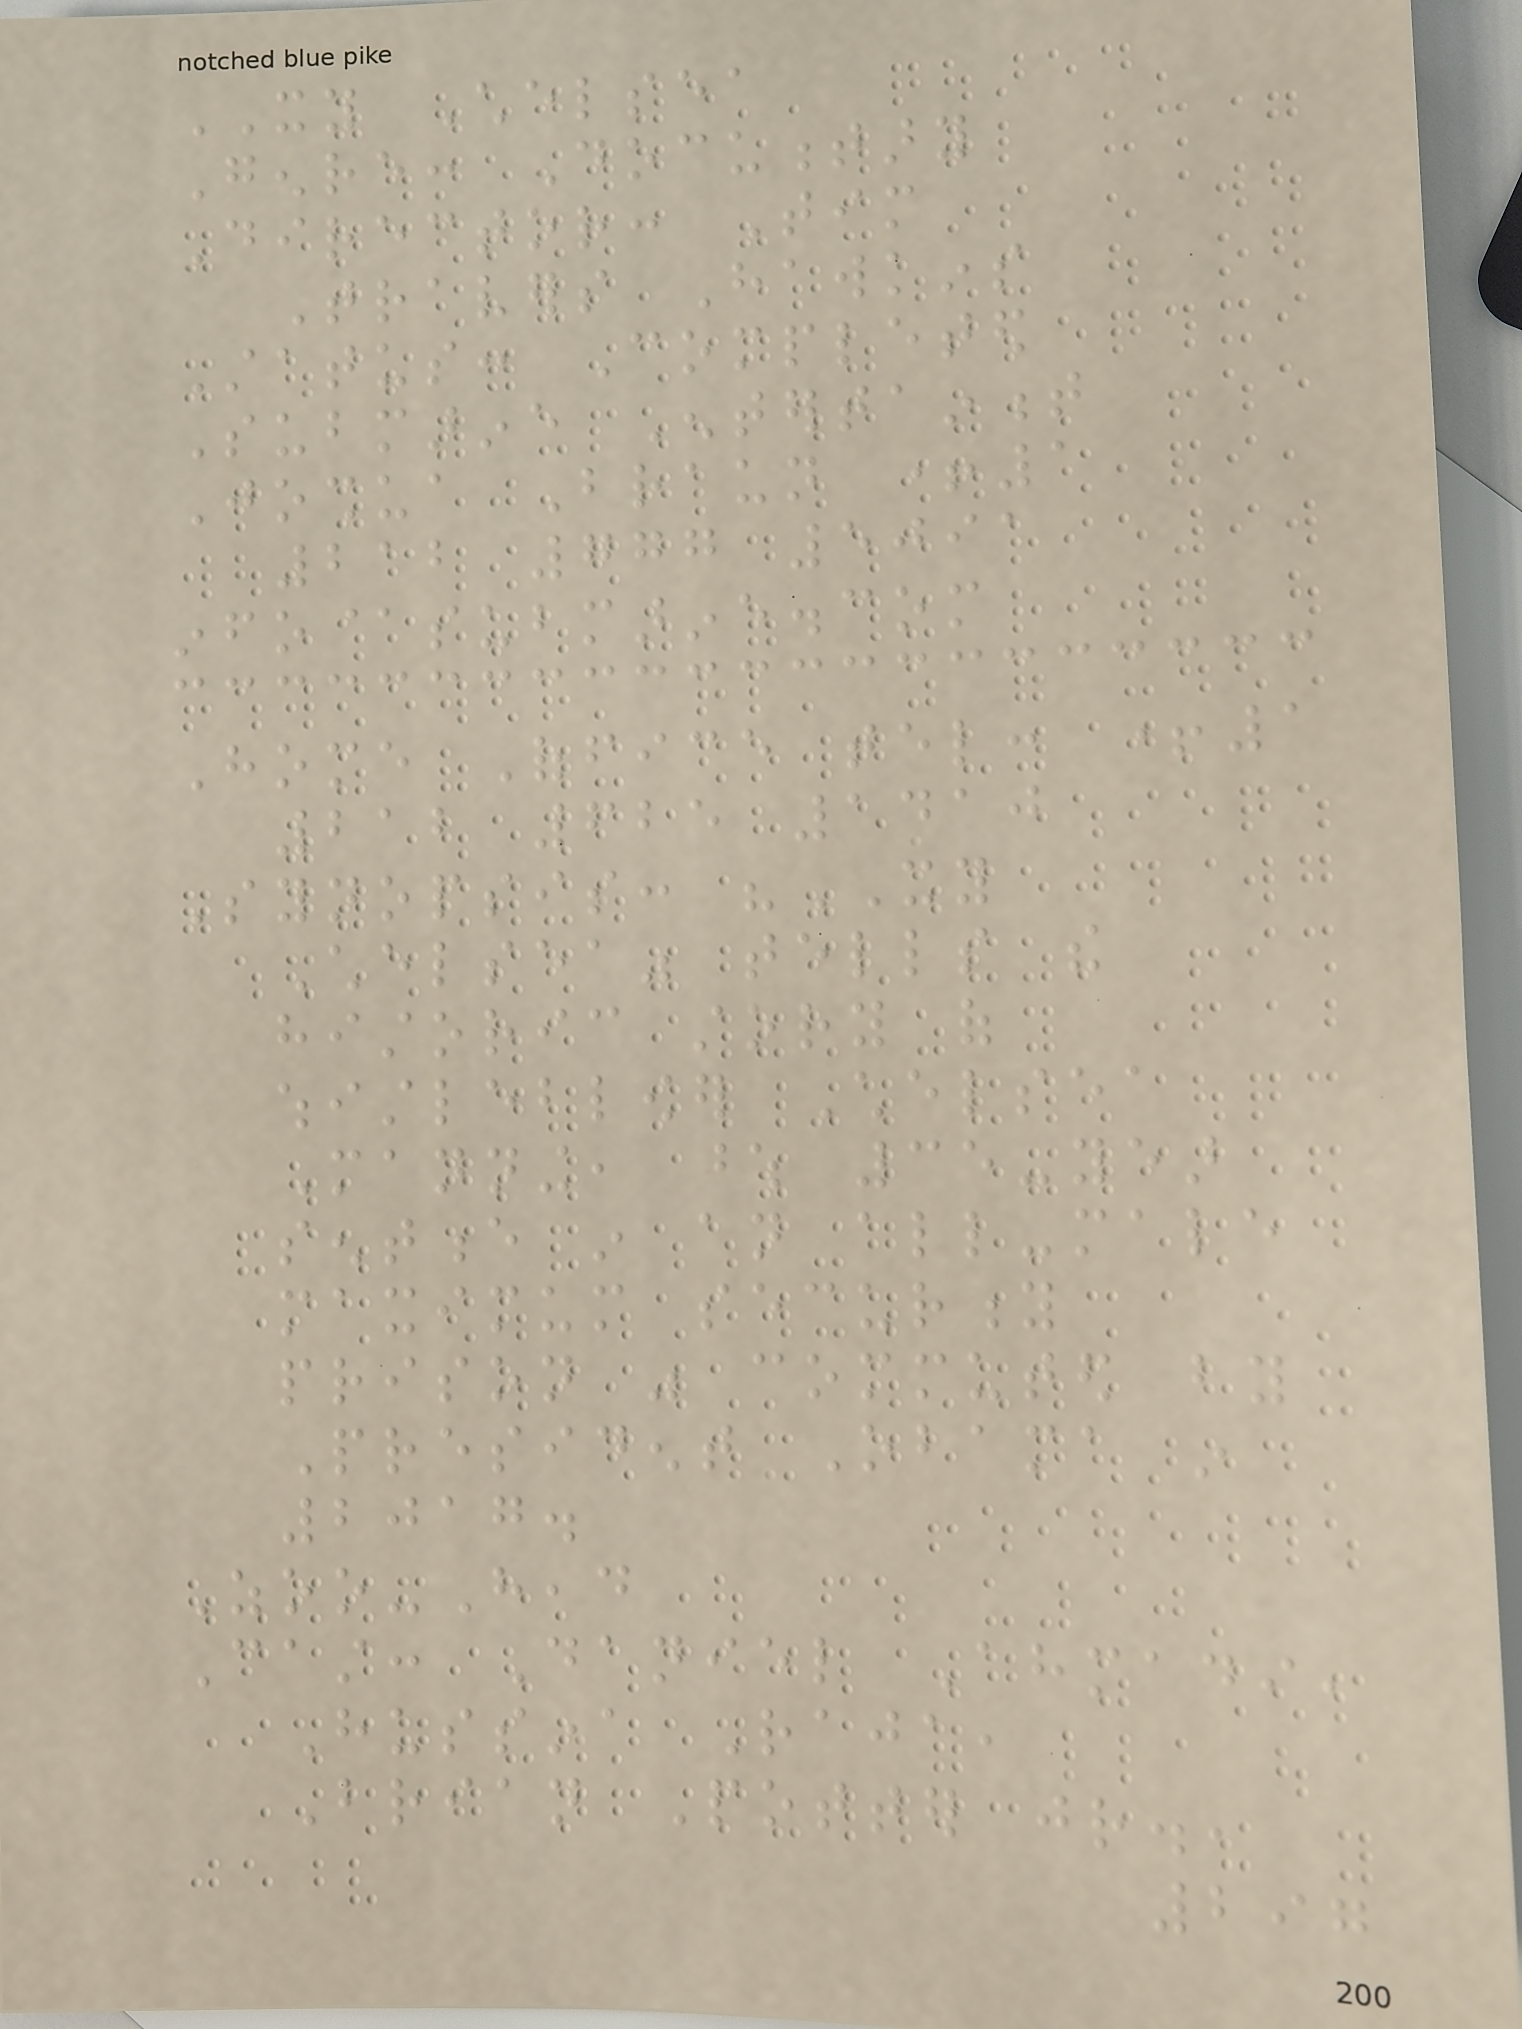XY Chelsea
Genre: Documentary
Director: Tim
Travers Hawkins
Status: Completed
Submarine Entertainment
Joshua Braun +1
212 777 5091
info@submarine.com
Home Office tel: +1
212 625 1410
Synopsis: "XY
Chelsea" tells the
historic story of
whistleblower Chelsea
Manning, whose 35-year
sentence in an all-male
maximum security
prison was commuted by
President Obama in
2017.
Zoo-Head
Cast: Daniel Ahmadi,
Hussina Raja,
Brian Potter jr.,
297
